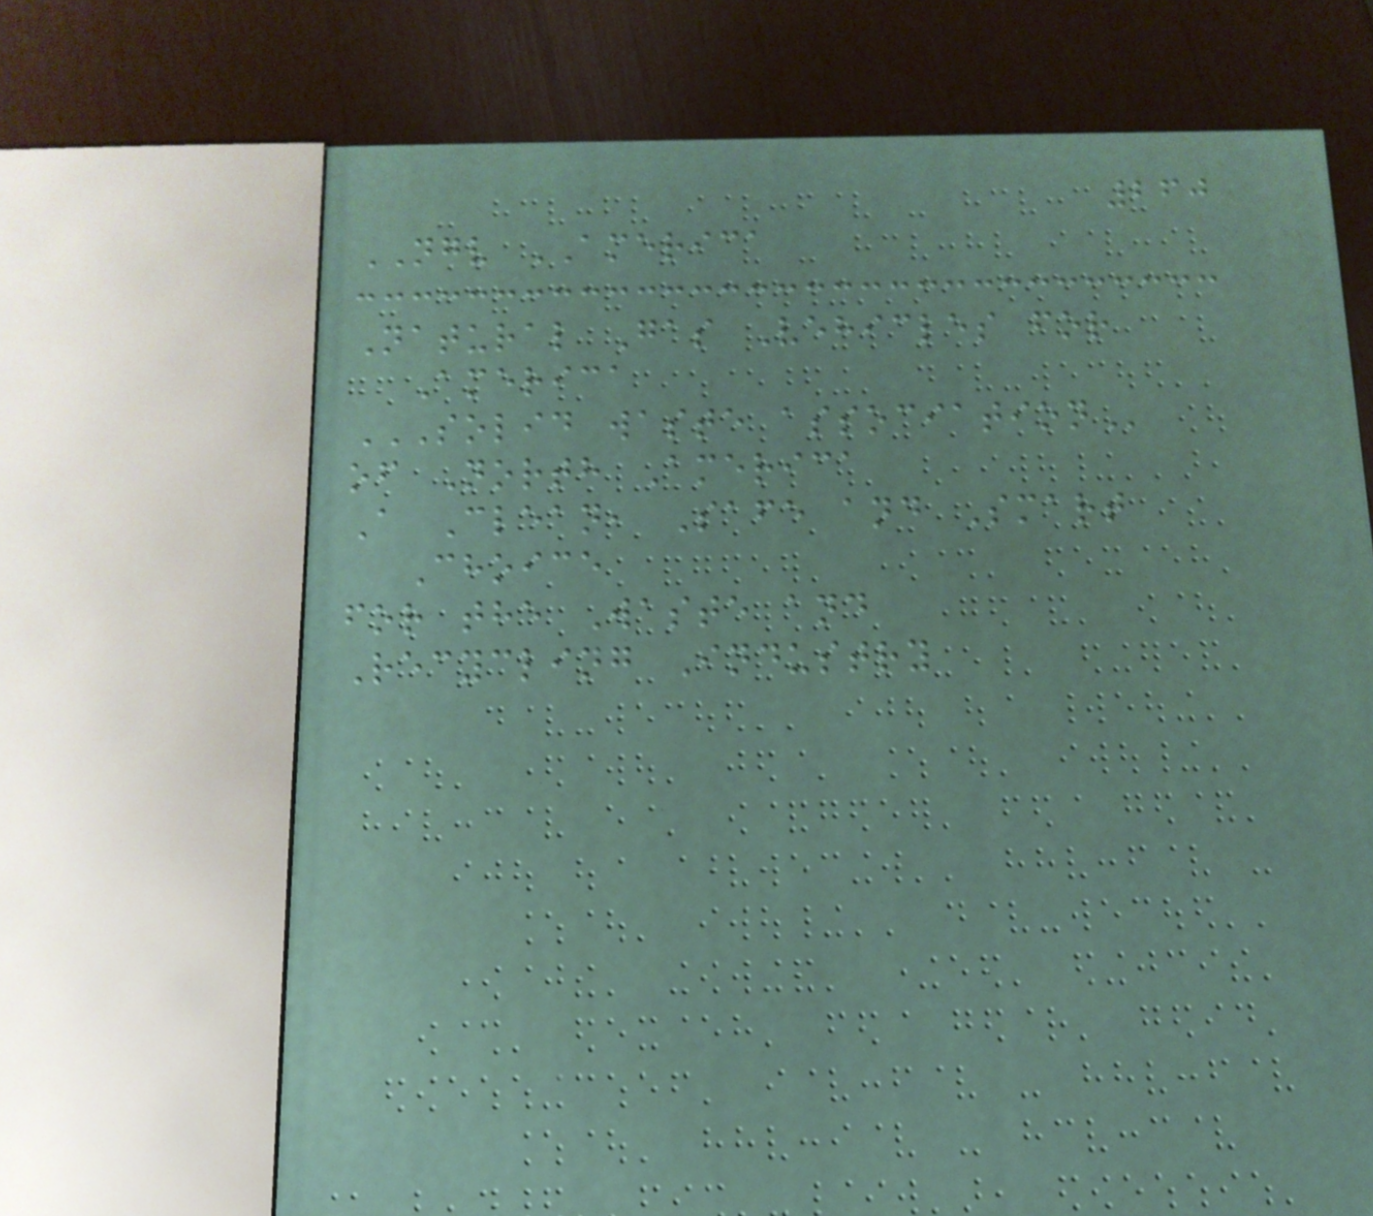260
NGV AMERICA
Natural Gas Vehicles for
America
SOLID WASTE ASSOCIATION
of North America
A Clean, Safe and Smart
Choice
for the Waste and
Recycling Industry
